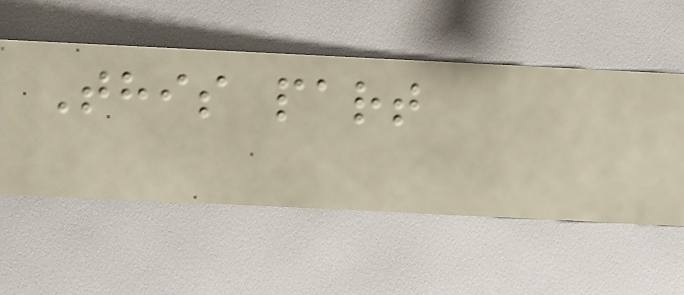This part
